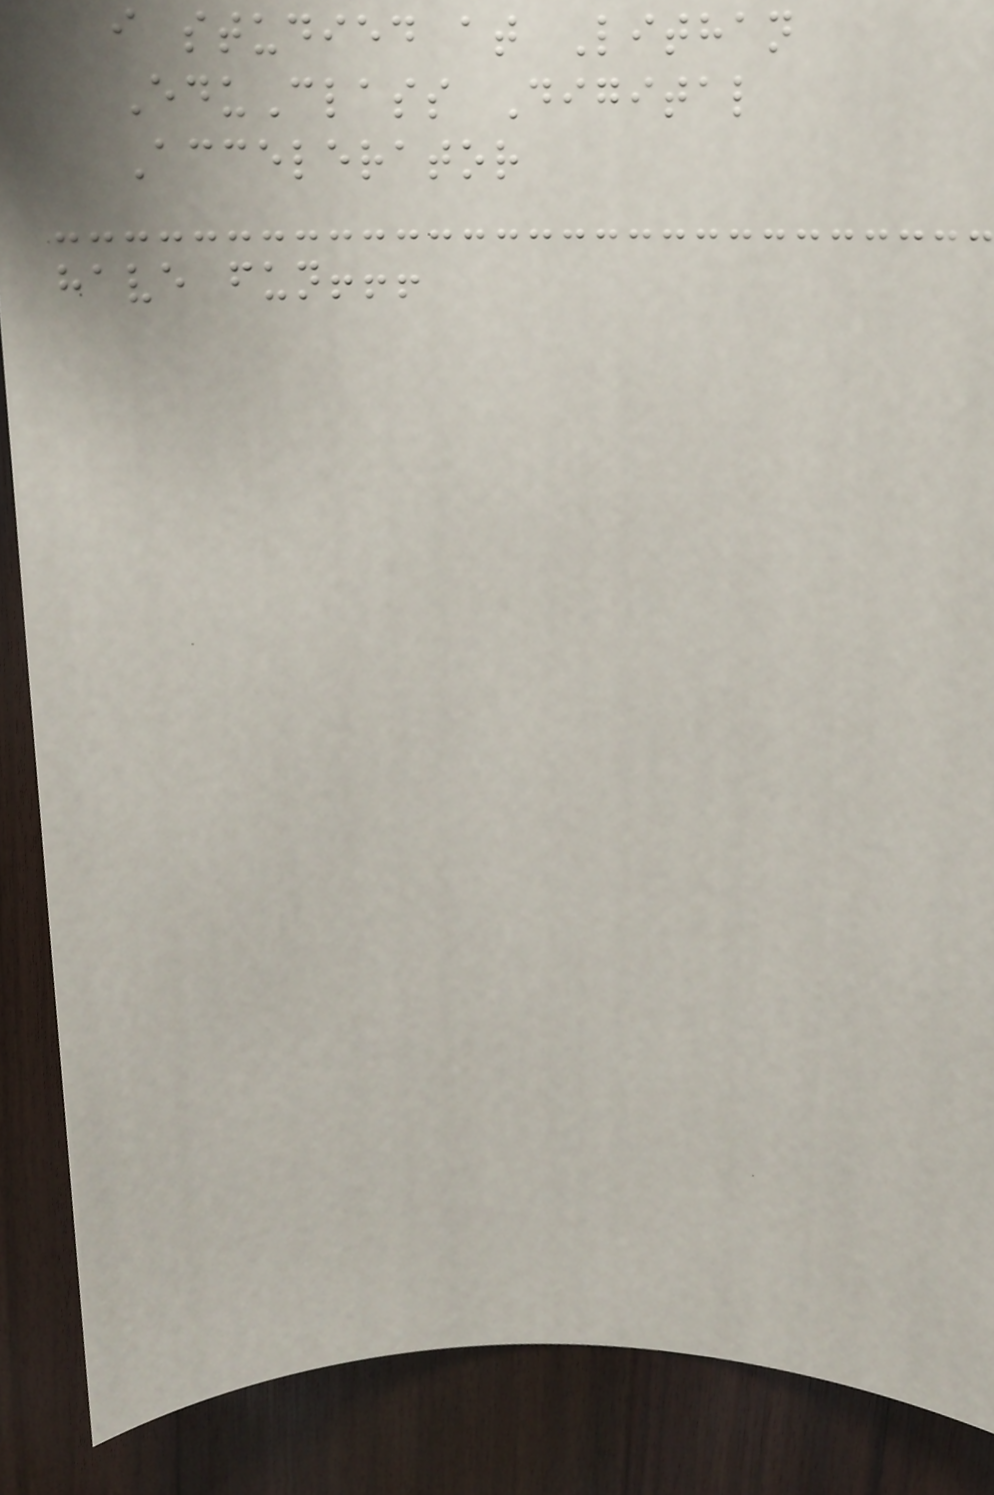i studied at Lithan
EduClass Digital
Accelerator
have fun!!!
